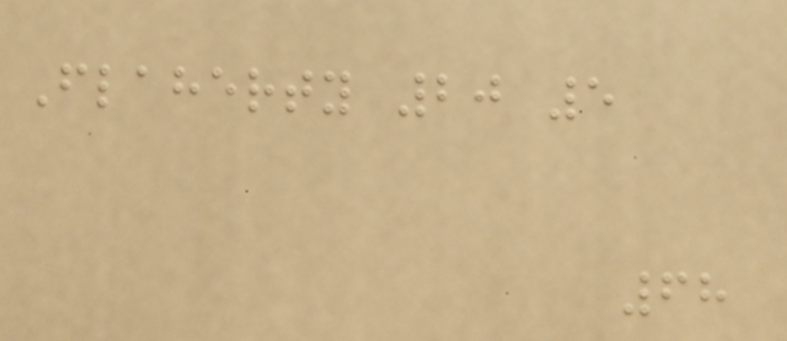Flaherty 20 5
68
